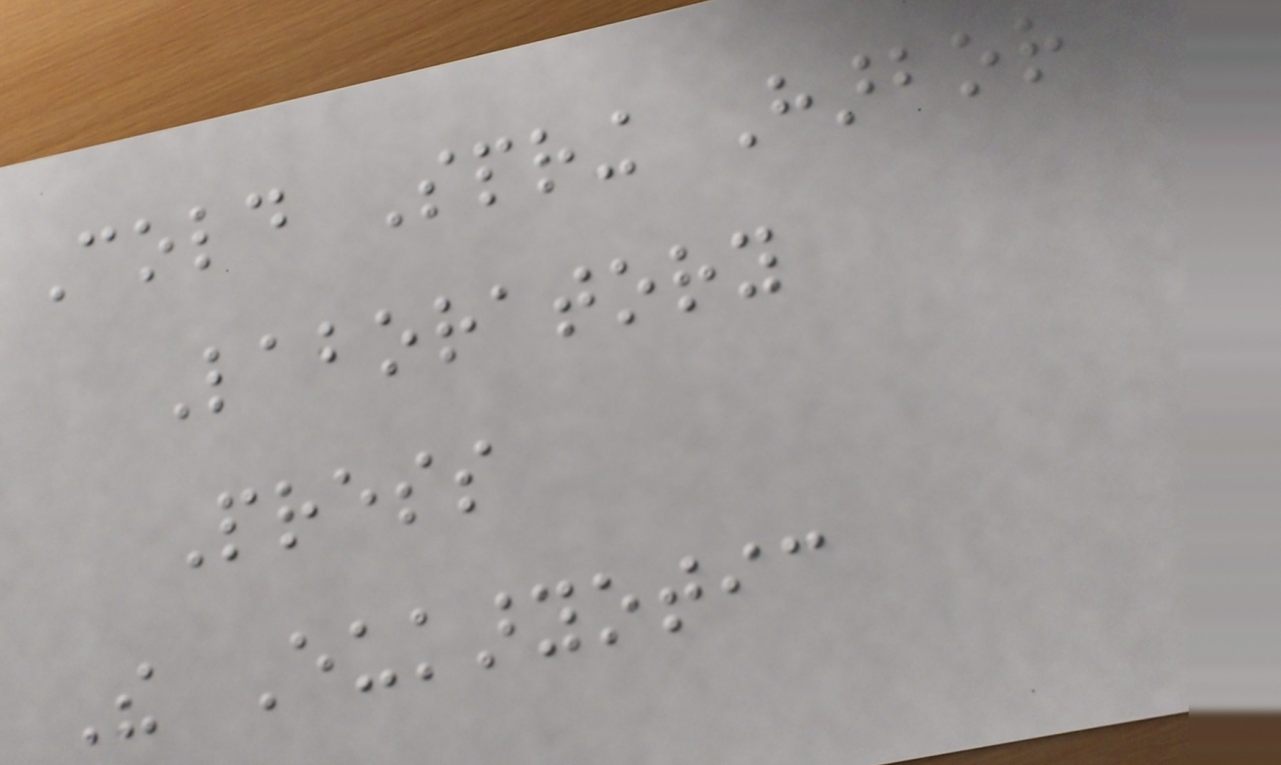Cold Spring Harbor
Laboratory
Press
The Eukaryotic
